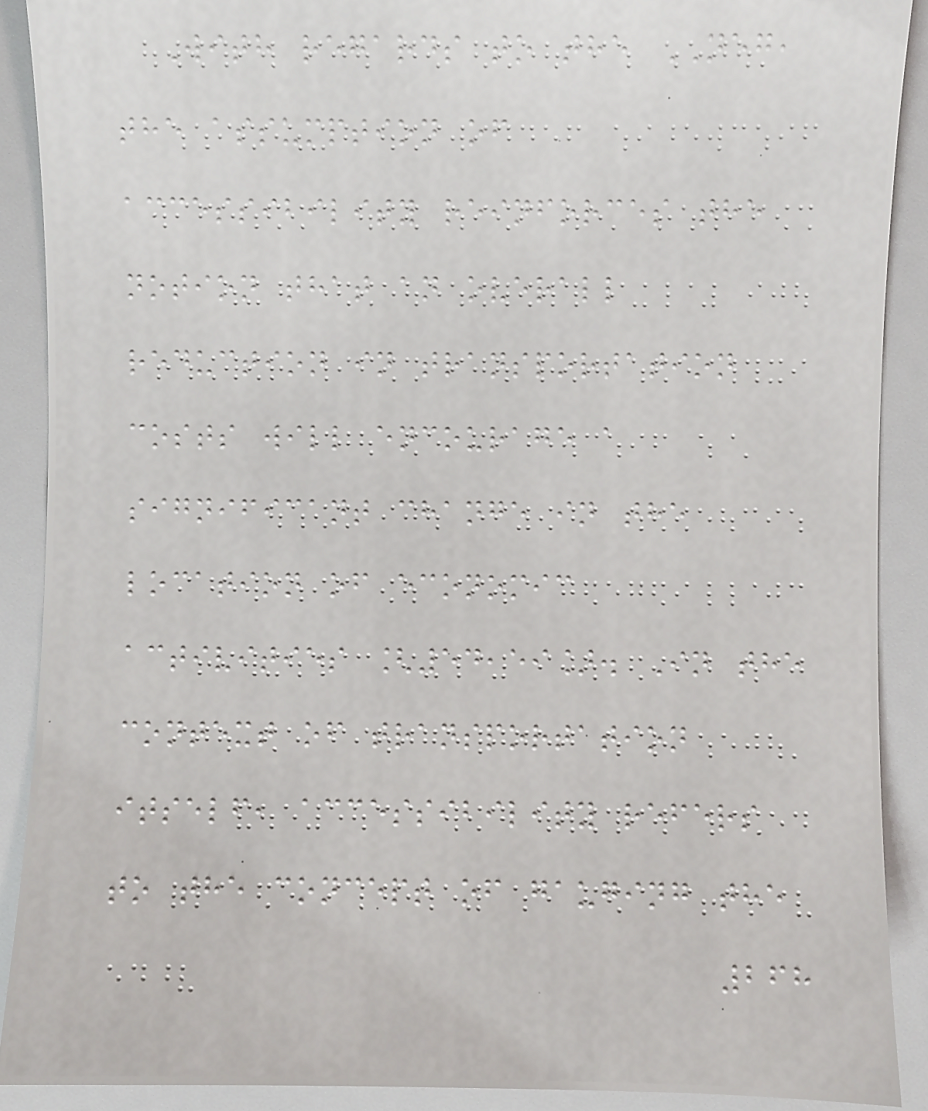With regards to the NEG,
the assumption of
accessibility reinforces the
notion that an overall
reduction in transportation
costs will encourage a
significant change in the
location of economic
activities [54,59]. In the
context of transportation
itself, accessibility refers
to the concept of gauging the
268
